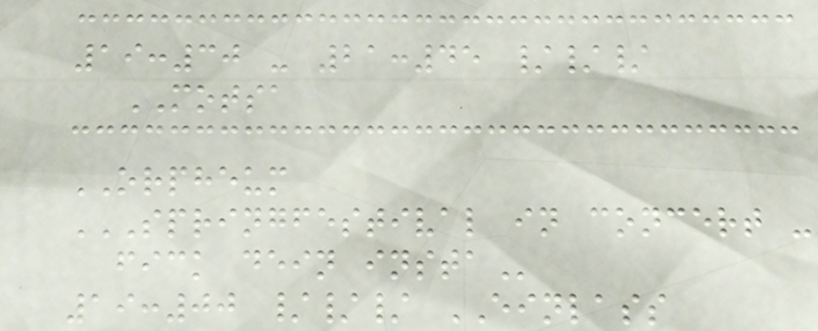19:30 - 21:45 ///
MOTSA
ORPHEUM
SPRINGFESTIVAL IN CONCERT -
FICK DEIN INSTA
19:00 /// EINLASS
